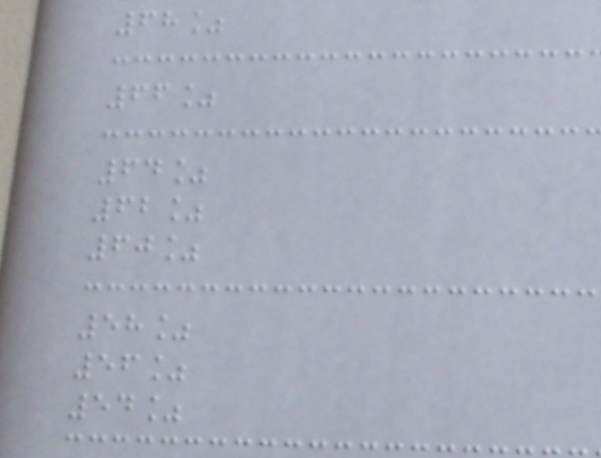68%
66%
64%
62%
60%
58%
56%
54%
